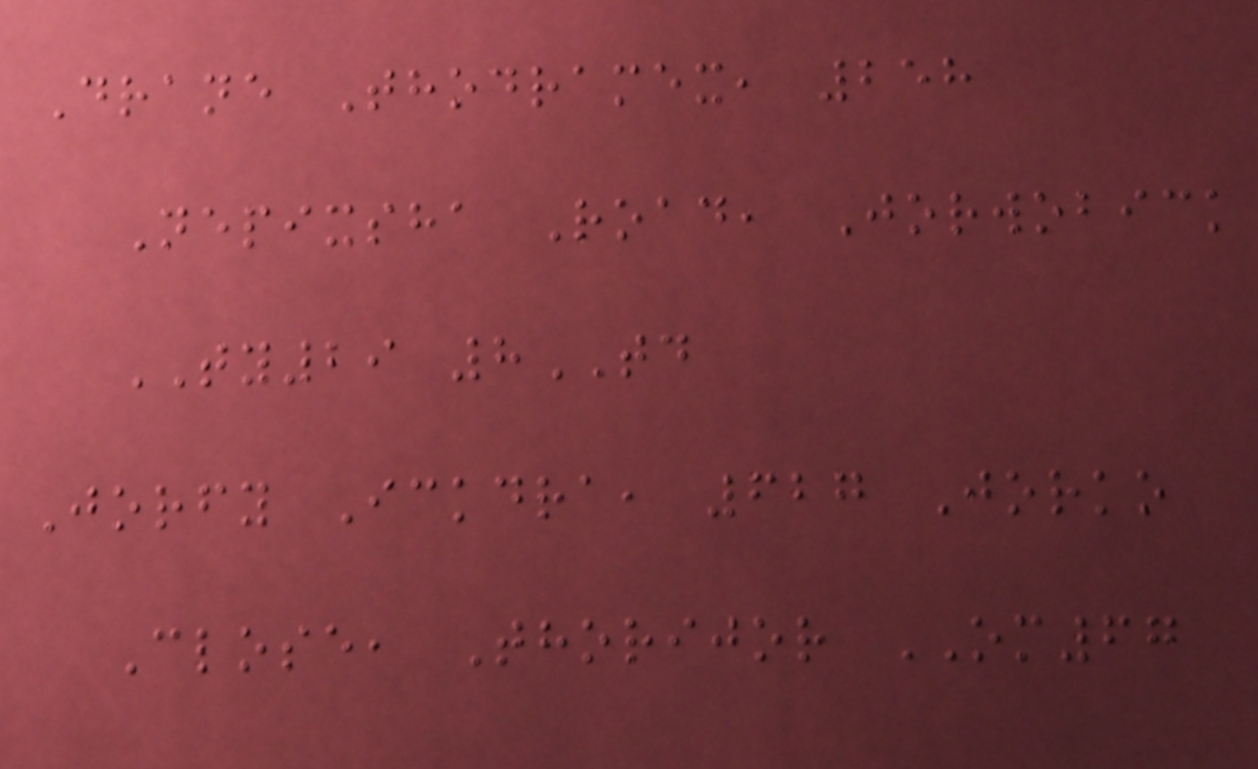Drane Thodramex, 258
Nepixsha Road, Jorwobick
TY29 8TD
Jorfy Ickdra, 627 Jorko
Close, Thorijor OM67
